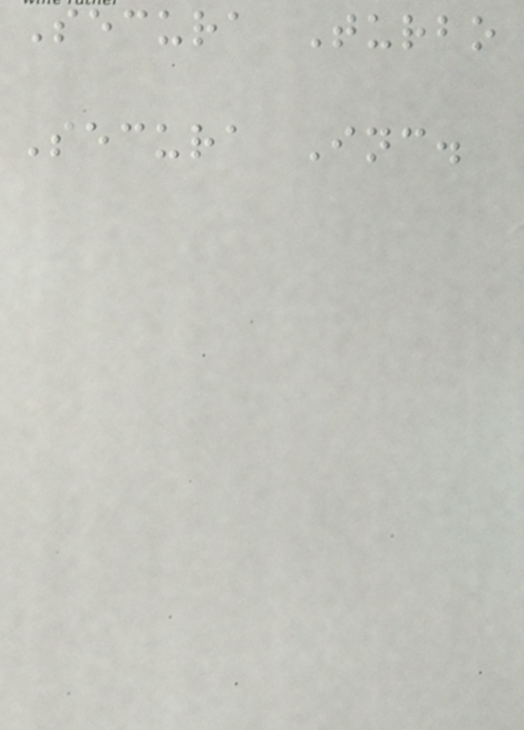Secura Turbo
Secura Inc.
